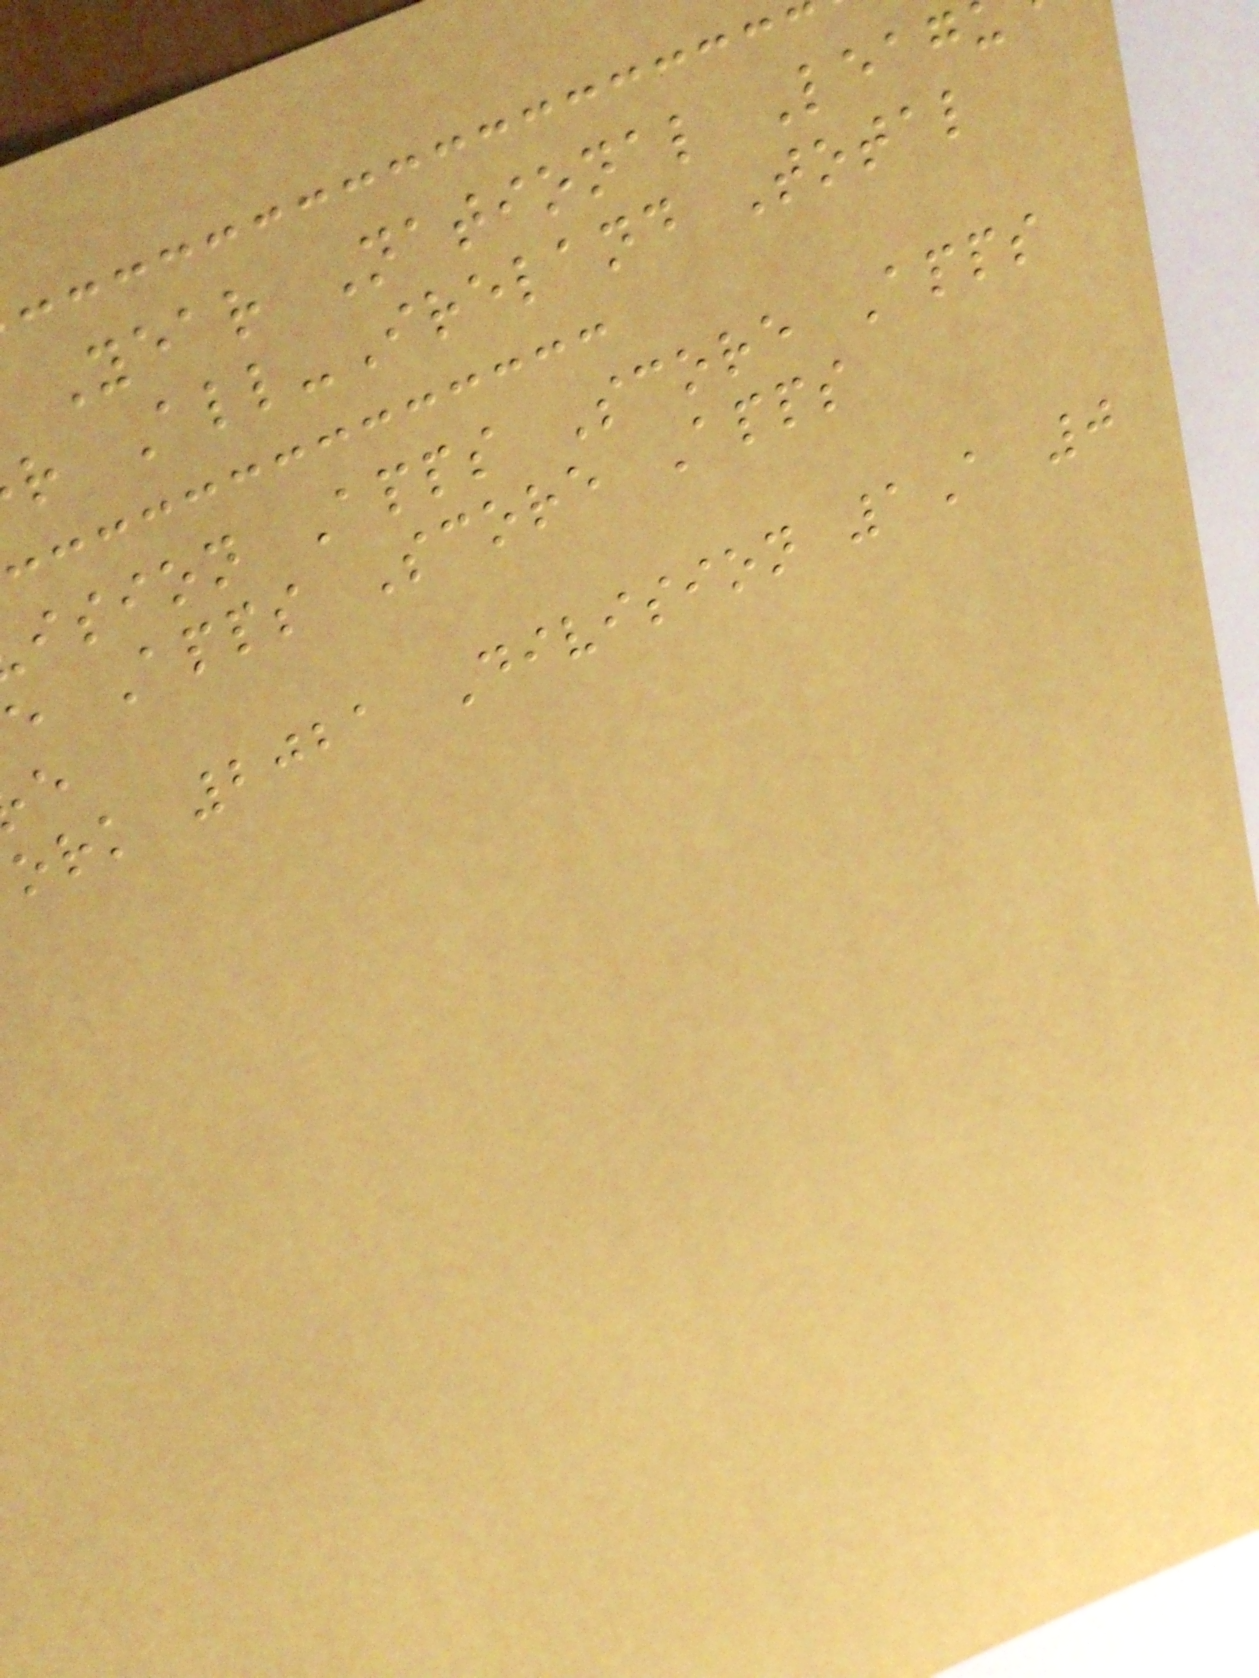Year National Leag
r All-Ireland Total
ision Apps Score Apps
e Apps Score Apps
ork 2021 Division 1A 0
